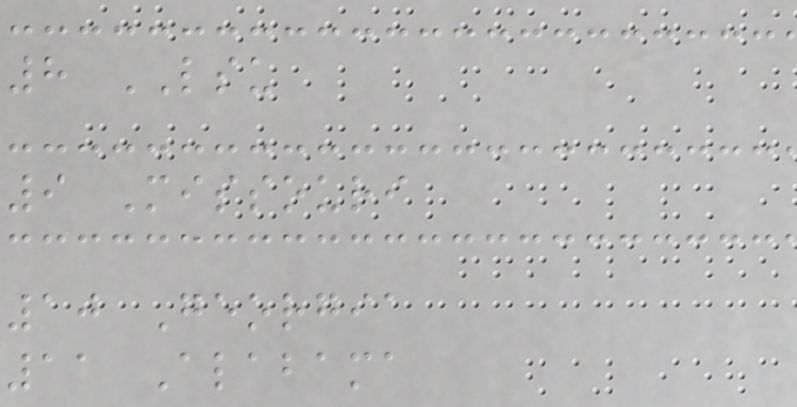8 LSU
9 Missouri
10 Georgia
11 Alabama
